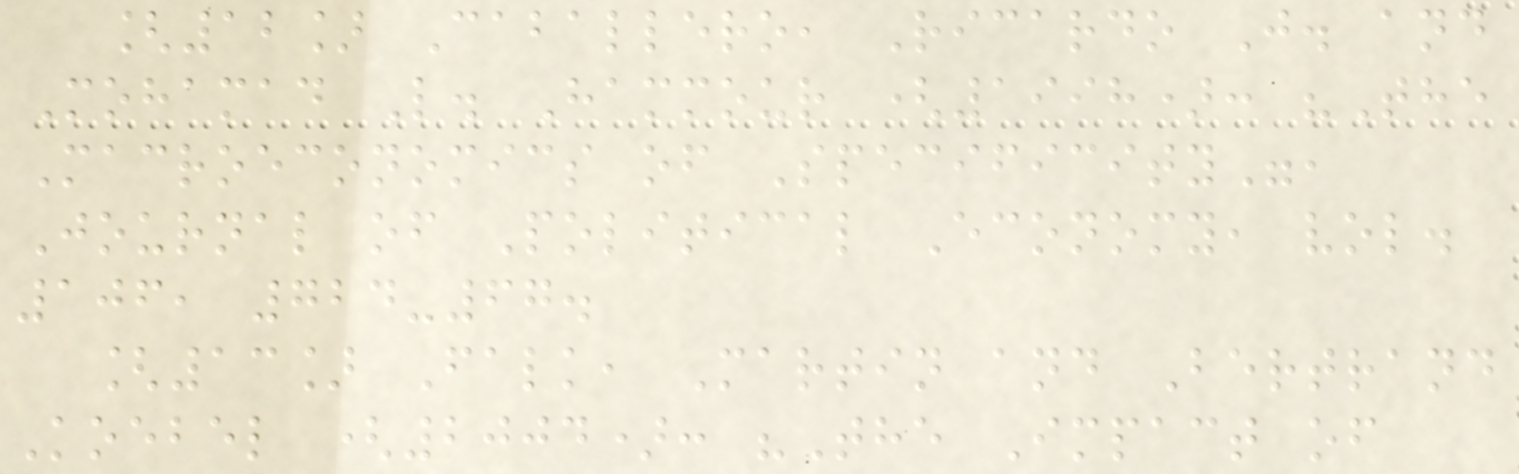[12] Caballero, Ricardo J. and
Mohamad L. Hammour (1998): "The
Macroeconomics of Specificity",
Journal of Political Economy, vol.
106, 724-67.
[13] Falk, Martin and Bertrand
Koebel (2004): "The Impact of
